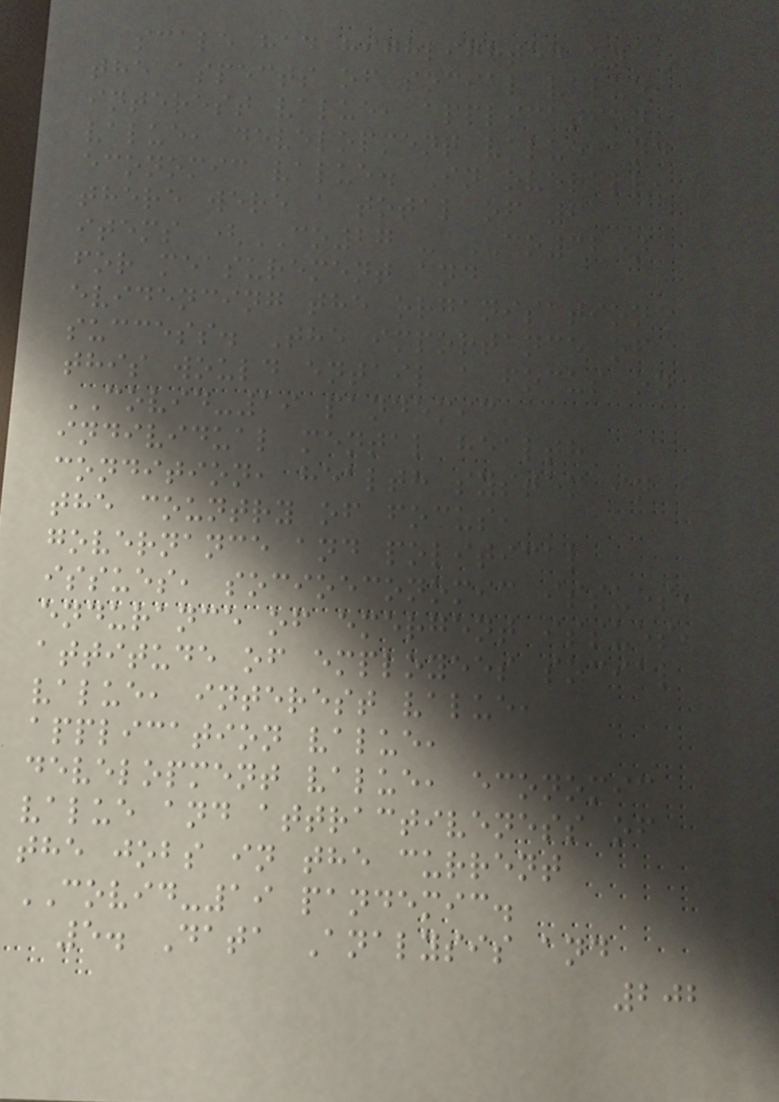scale had highlighted on
the aspects of social value,
interest value, application
value, development value and
economic value. In overall,
there were a total of 6
items (CO27 - CO32)
for measurement and
evidencing the organisation
success. The importance of
this would entail a focus on
COVID-19 pandemic
individual mental health
condition, health system in
the country of focus,
governance and political
issues, socioeconomic issues,
endurance of emergent issues,
attitude of employees social
value, interest value,
application value,
development value, economic
value and attractiveness of
the jobs in the current
COVID-19 pandemic.
5. Data Analysis and
202
